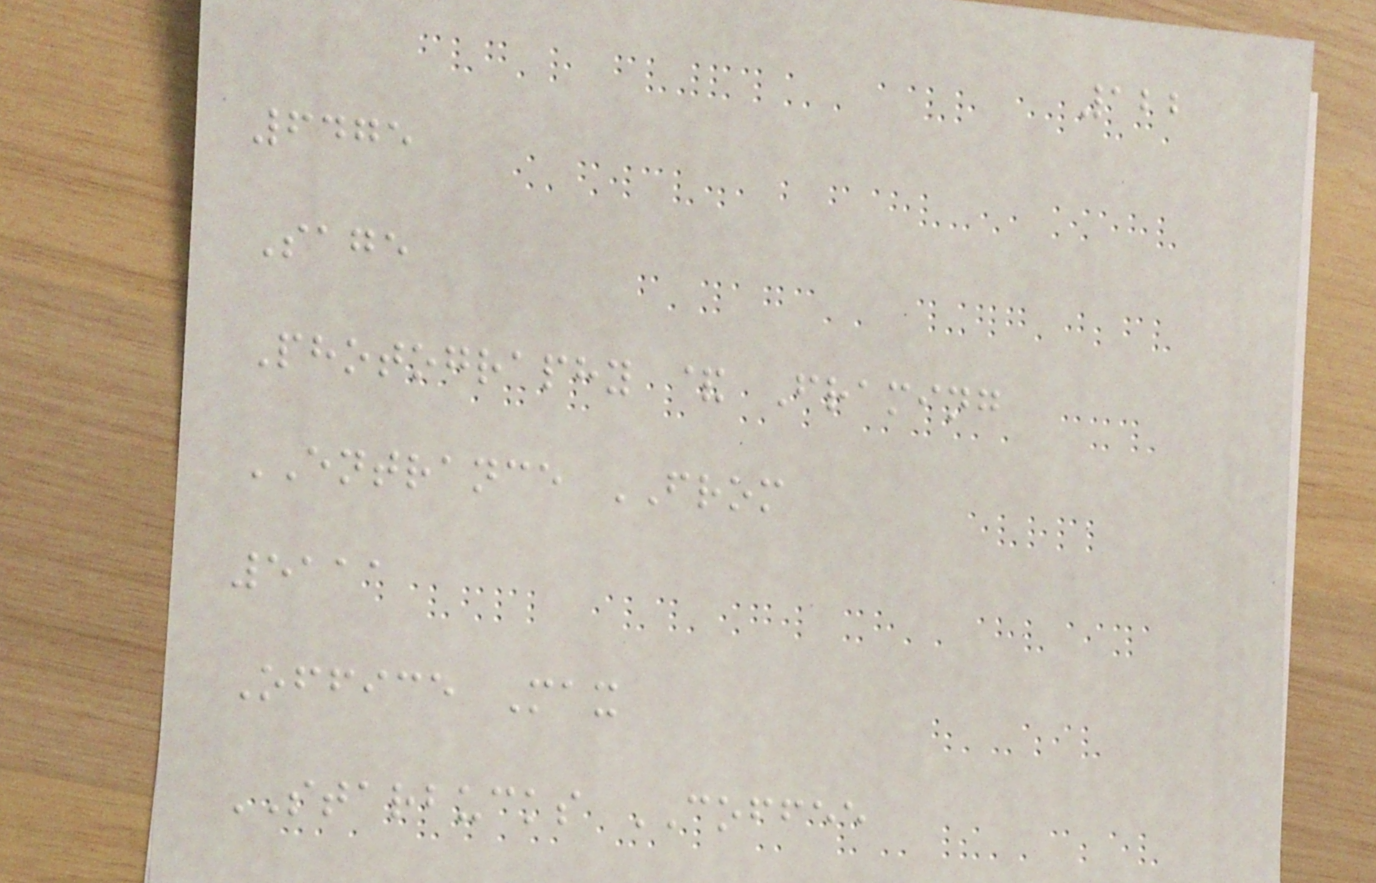122
6475
Sage
Photography & Framing
ENTRANCE FROM
5111
Office Max
STARBUCKS COFFEE
